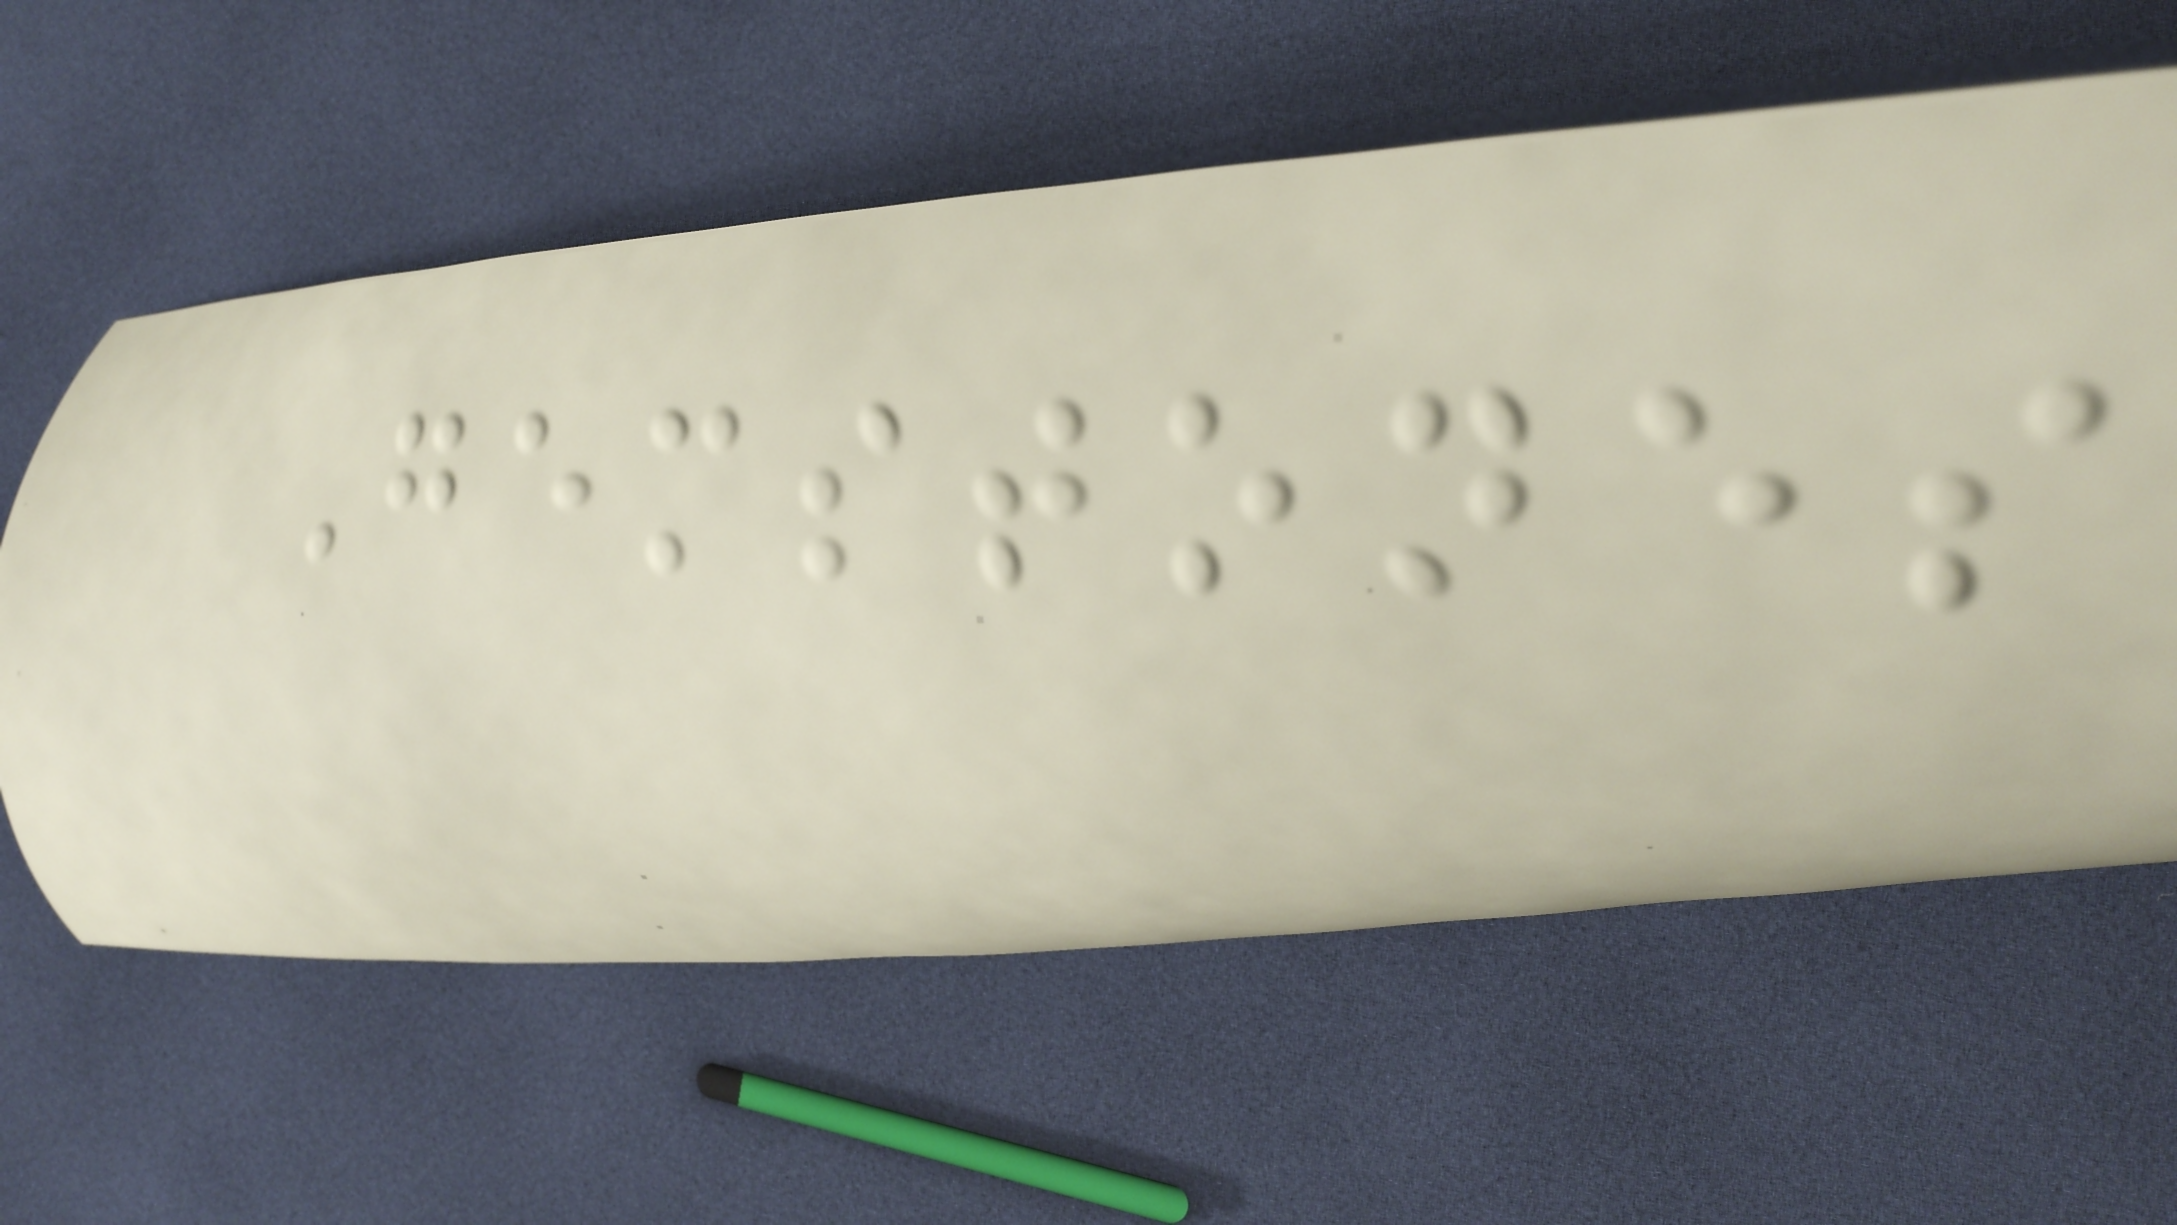Gemstones
